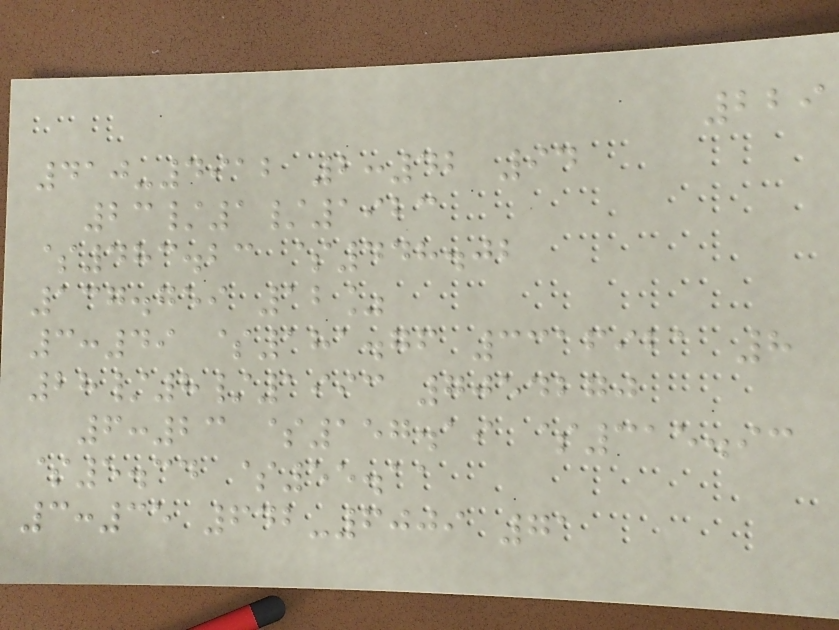229
410-4912 2:42 94
23/1/1923
$483.23 $448.02
137.759 12%
3:49 $181.76 3316921 8
28/8/1993 7054270
6:23 $157.19 $315.93
$5.34 $55.11
3:35 642-6009 71
